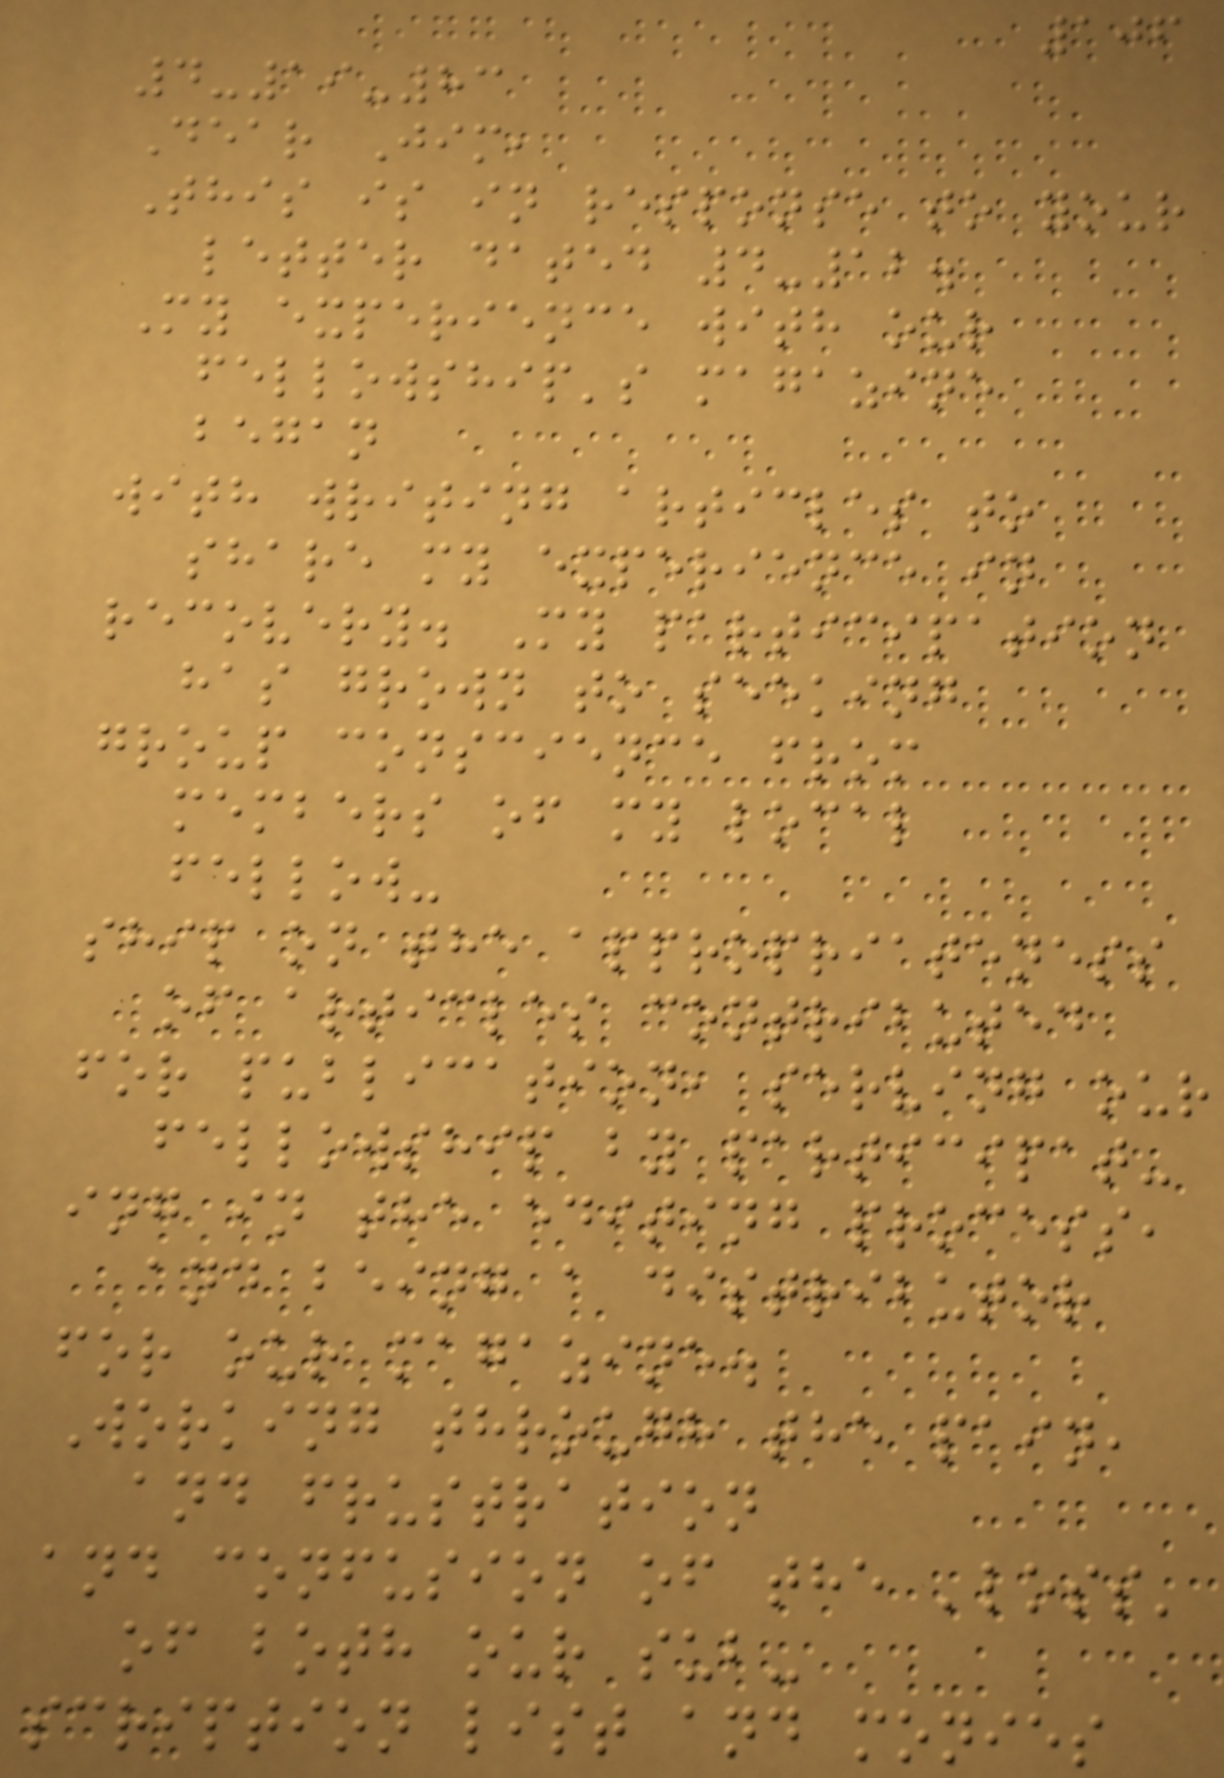106
4-19-83
Dear Jim,
This is in response to your
letter dated 4-12.
My experience with our
fellowship's magazine
began
with writing articles to
share my experience in
recovery. My participation
has grown to seeking
group conscience from
members of my local
fellow-
ship on the appropriateness
of articles contributed
for publication, serving our
fellowship by participat-
ing in the editing process,
and being a distributor
for our magazine.
Working through the pain,
and frustration
and confusion of the 'loss'
of both our sub-
scription list and monies
